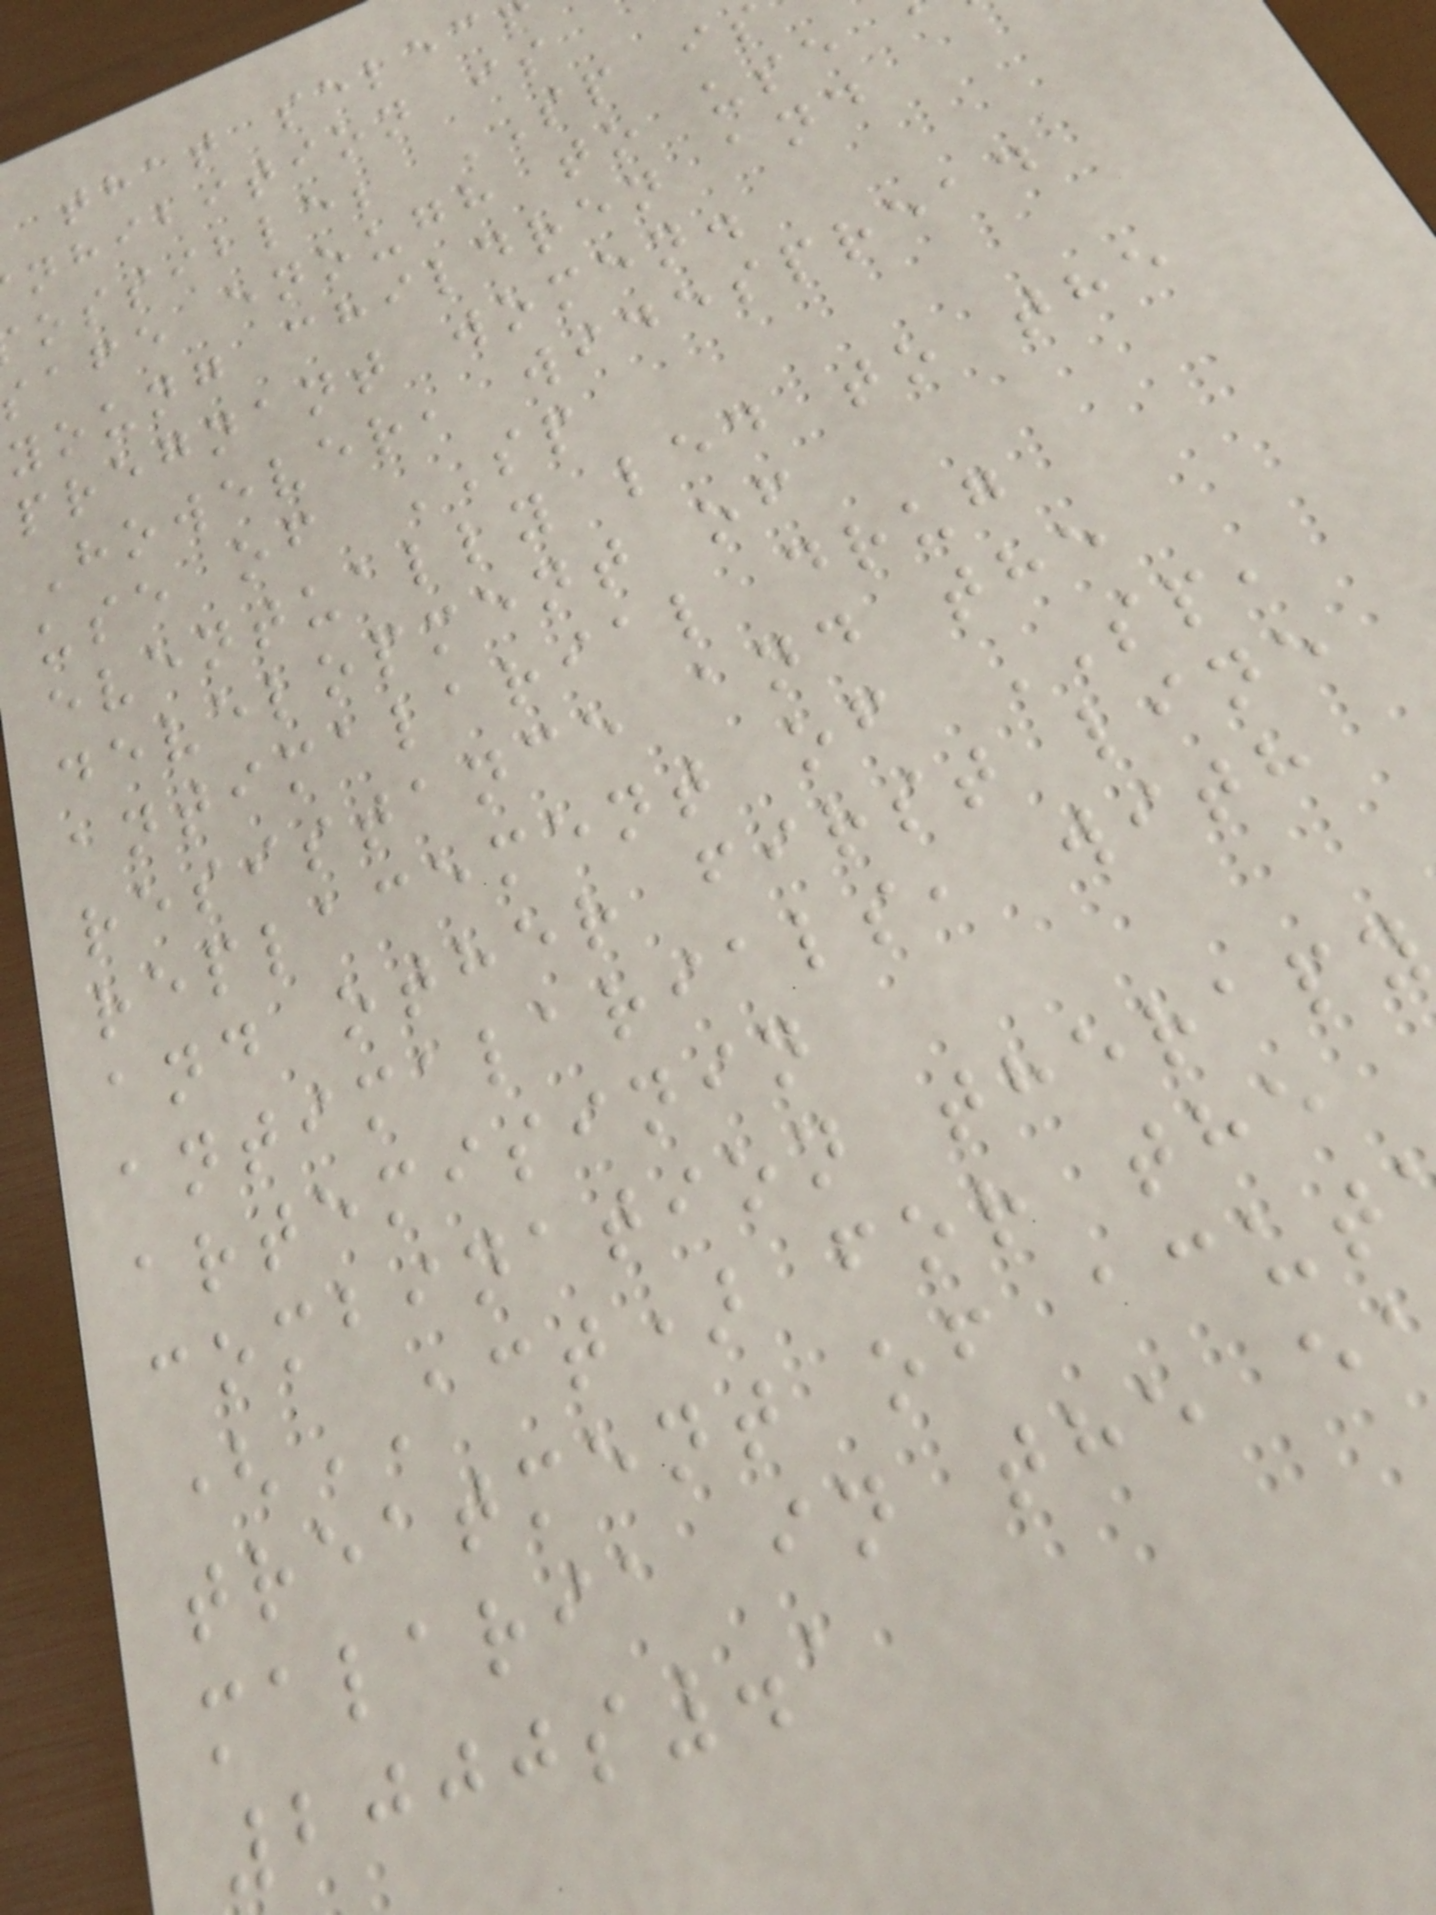that selec
nhibition is
ossible; SP is
afe enough to use
young children and
pregnant women.
However, widespread
use of SP
eventually led to the
development of
antimalarial drug
resistance and the
replacement of SP,
and other first line
antimalarials, with
artemisinin
combination therapy
(ACT) for the
treatment of acut
malaria in the e
2000s.1
